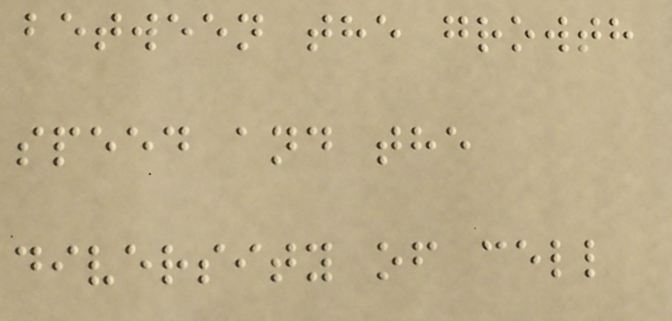between the growth
speed and the
diversity of cell
